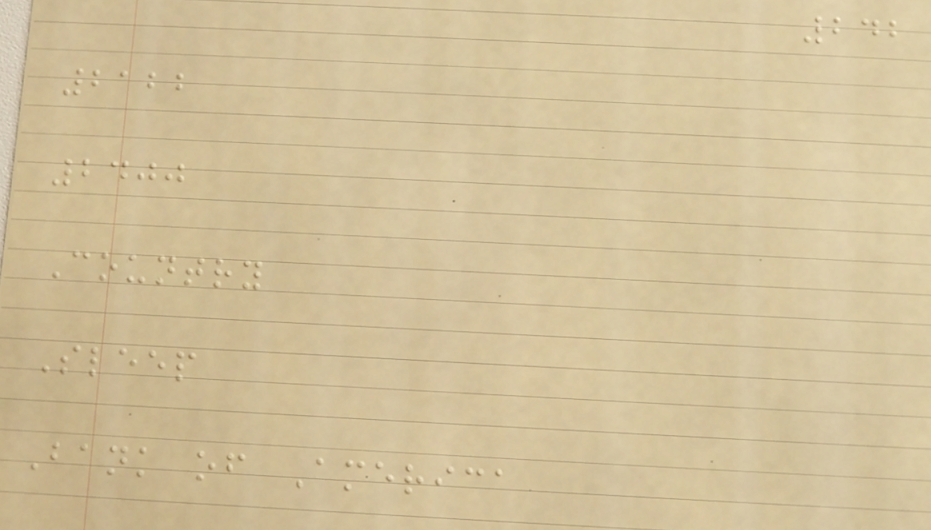242
2122
2400
Country
Sleep
Bank of America
